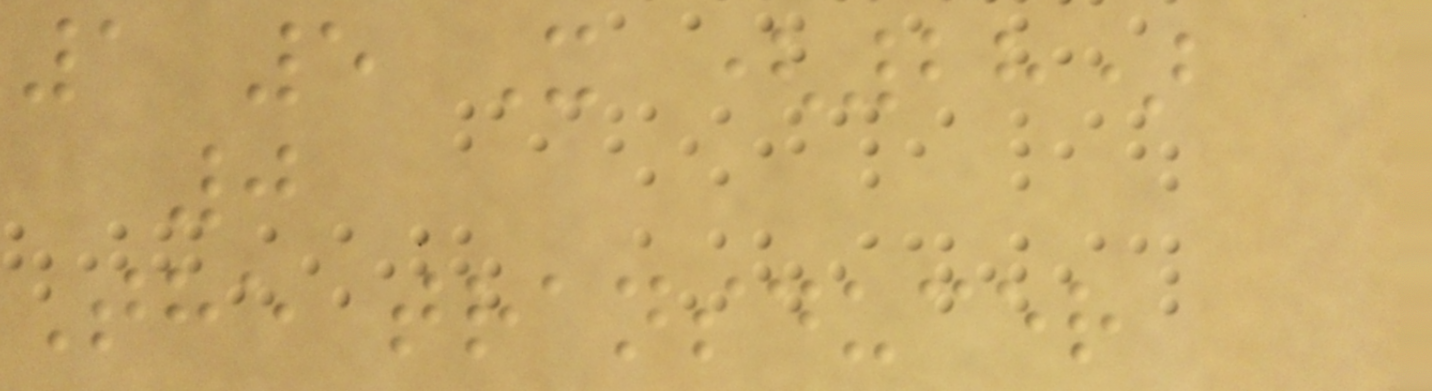1 5 X (28)
0
The transducer
